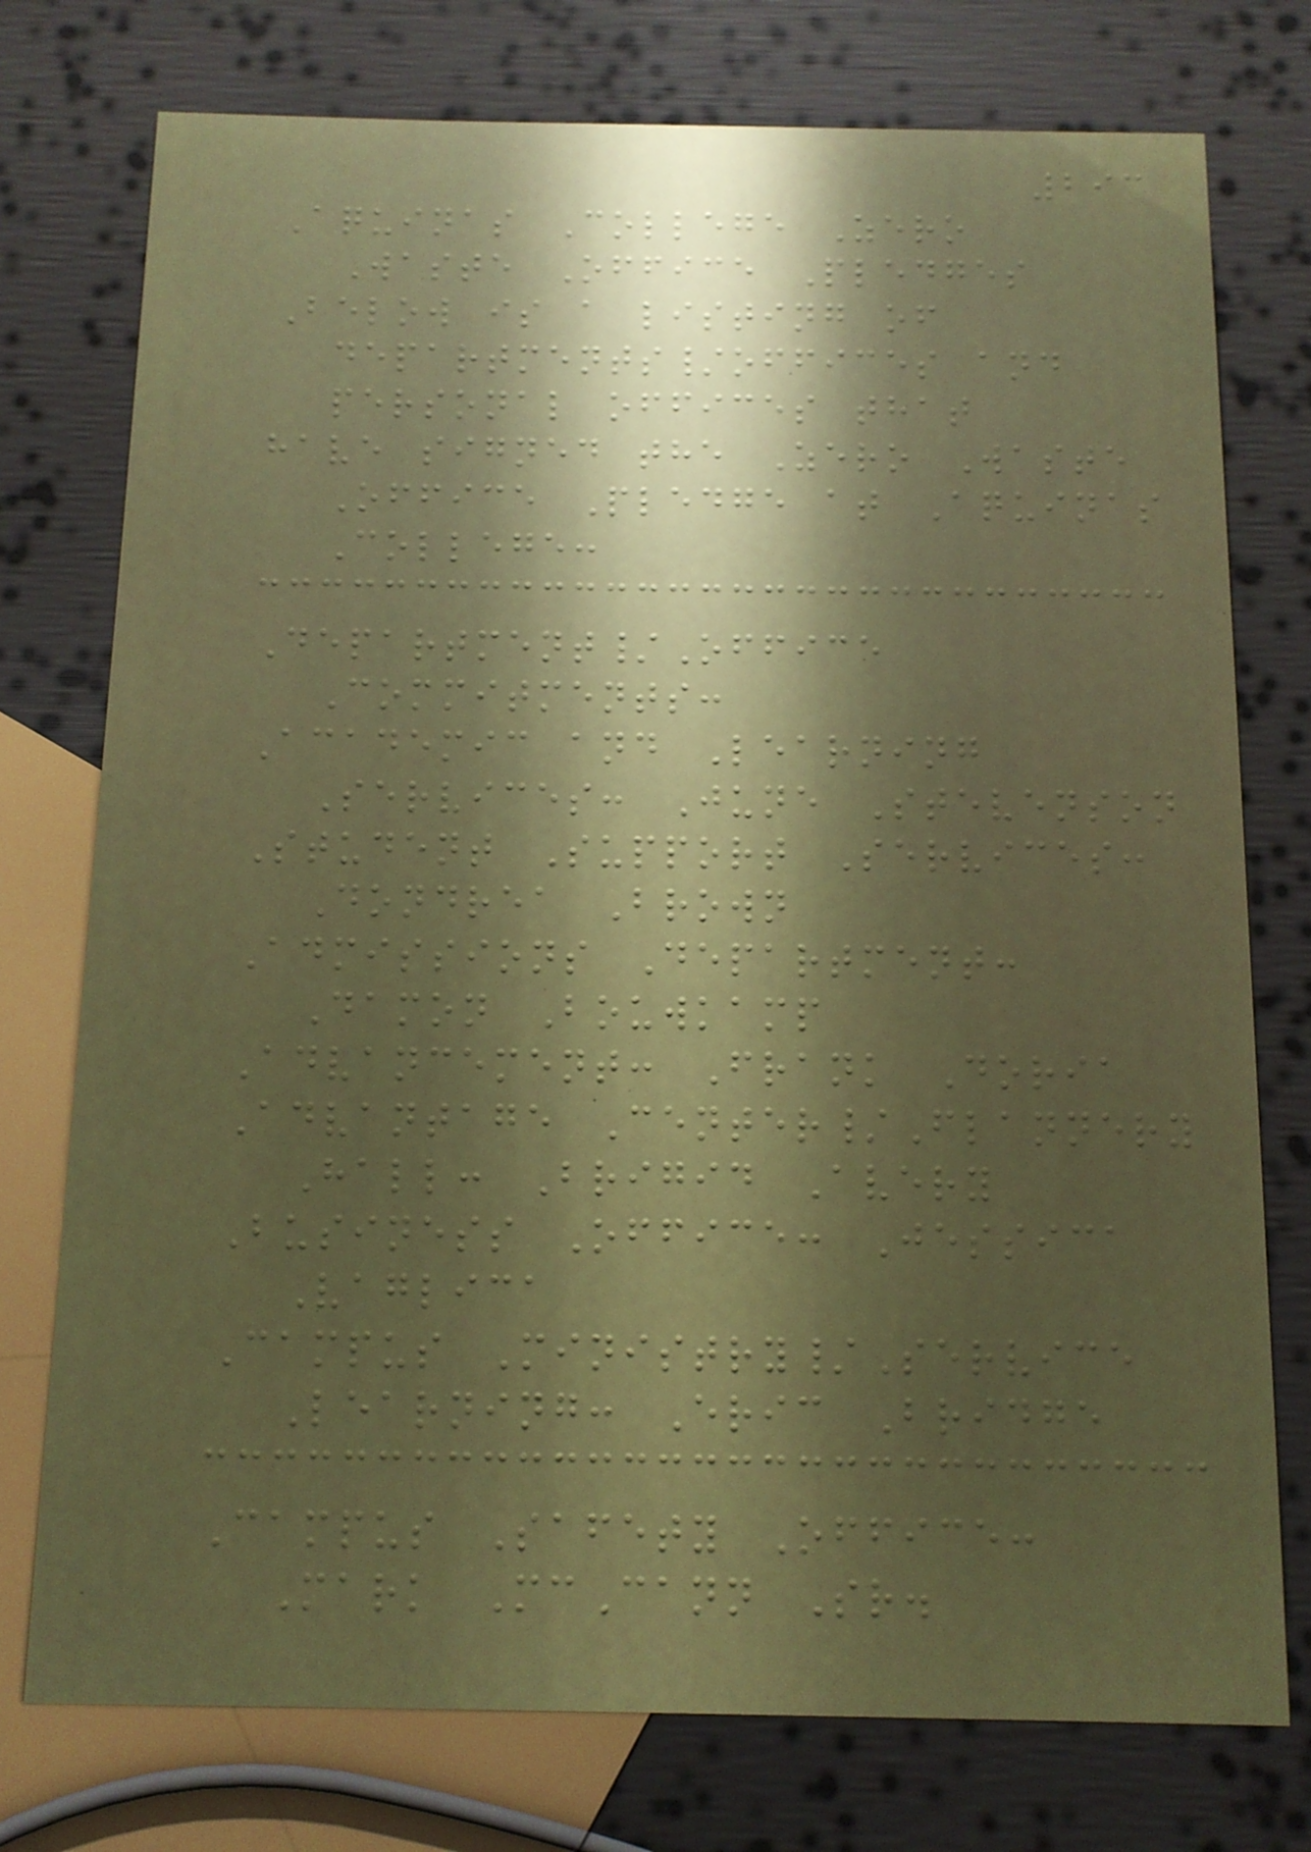293
Aquinas College Zero
Waste Office Pledges
Below is a listing of
departments/offices and
personal offices that
have signed the Zero Waste
Office Pledge at Aquinas
College:
Department/Office
Commitments:
Academic and Learning
Services: June Stevenson
Student Support Services:
Dondrea Brown
Admissions Department:
Damon Bouwkamp
Advancement: Frank Doria
Advantage Center/Flannery
Hall: Brigid Avery
Business Office: Jessica
Vaglica
Campus Ministry/Service
Learning: Eric Bridge
Campus Safety Office:
Mark McCann Sr.
